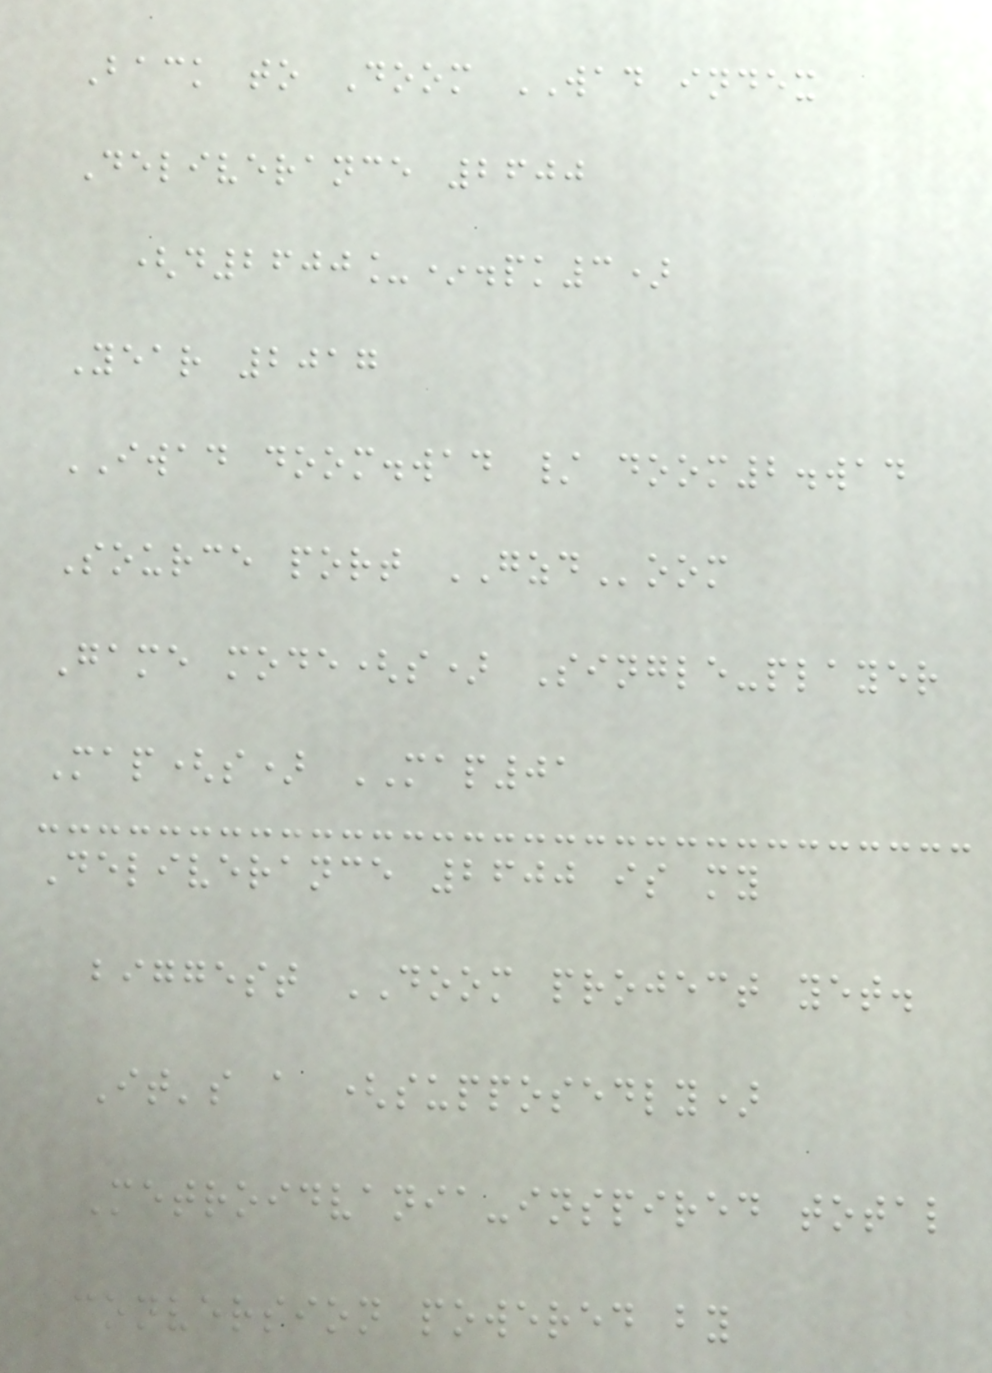Back to Doom WAD index
Deliverance 2600
(d2600_*.pk3)
Year 2017
IWAD doom.wad / doom2.wad
Source port GZDoom
Game mode(s) Single-player
Map(s) MAP01
Deliverance 2600 is my
biggest DOOM project yet.
It's a (supposedly)
Metroidvania-inspired total
conversion powered by
